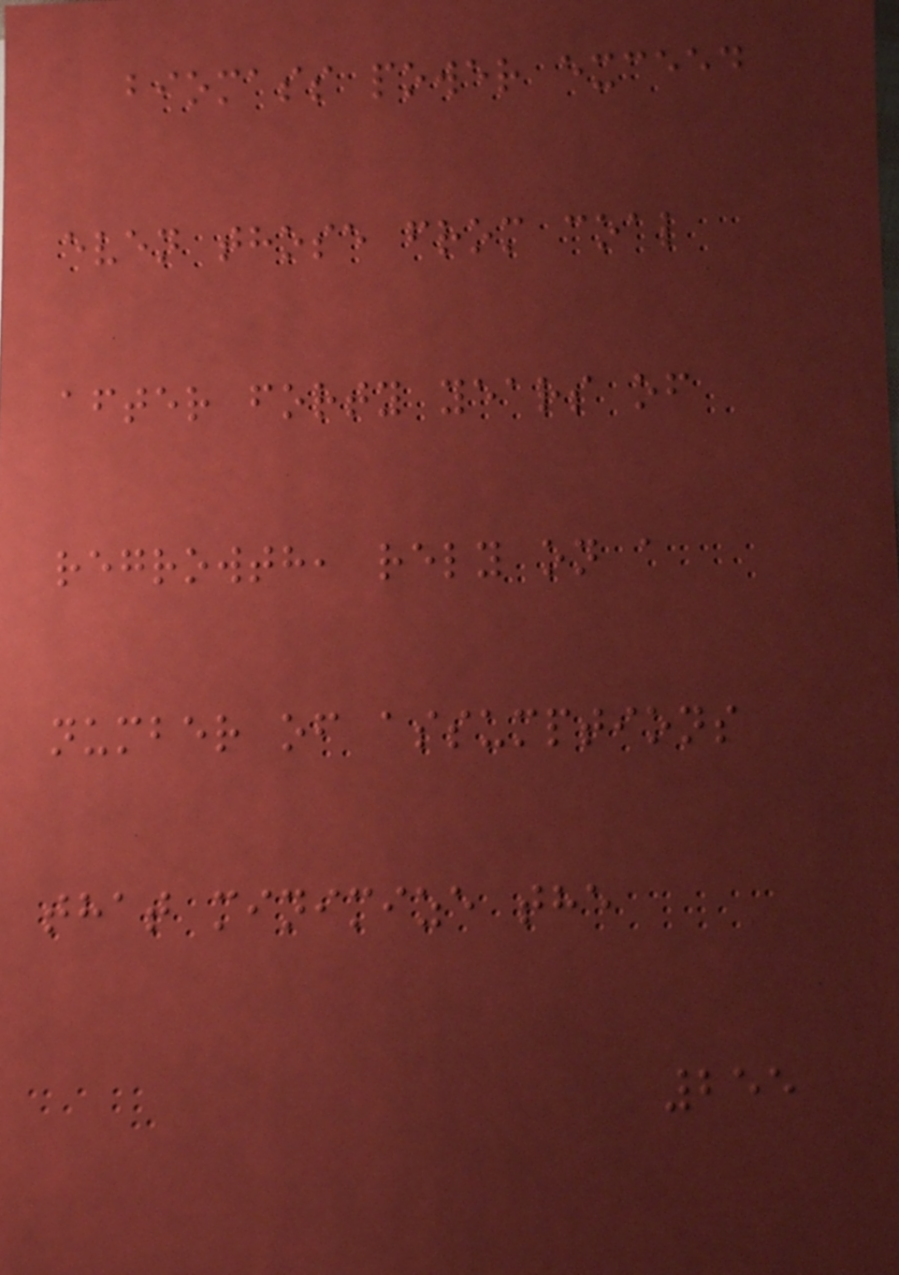biomass power exceed
even those from coal
after forty years of
regrowth, rely on a
number of assumptions
that minimize the
255
